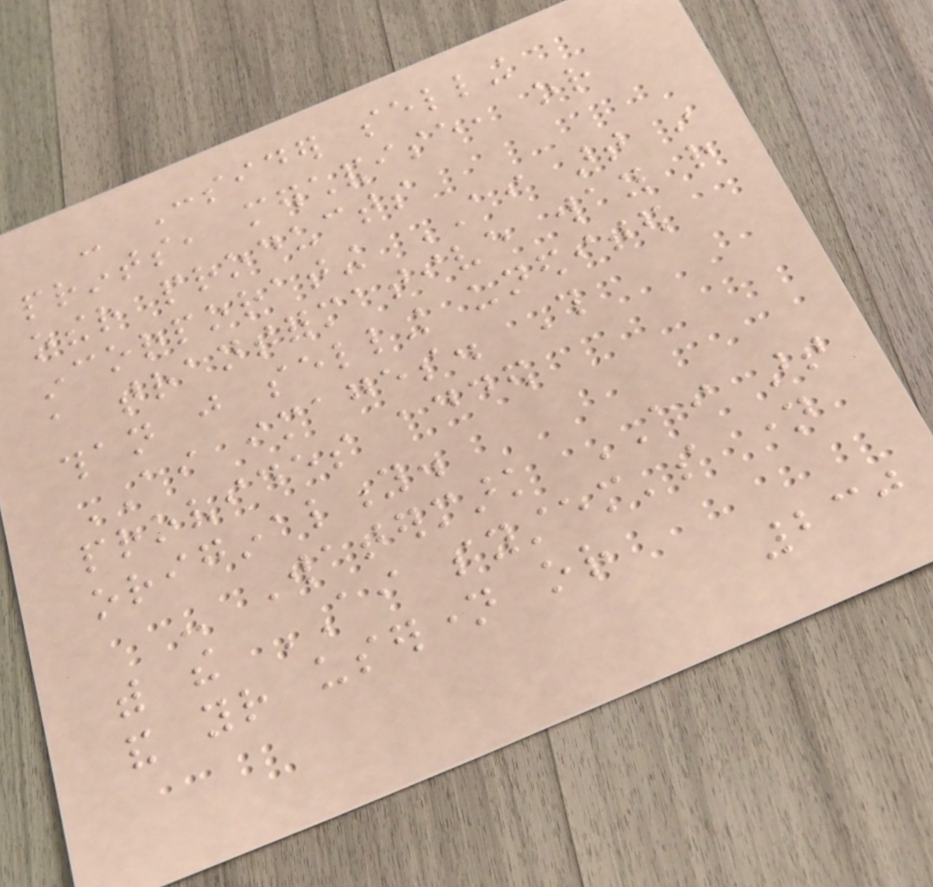- Consider selling
prints, merchandise, or
other products
incorporating AI art in
a transformative way rather
than just selling unedited
AI images. This
provides added
originality.
- Watermark AI art
with the AI system's name
and your username or
230
